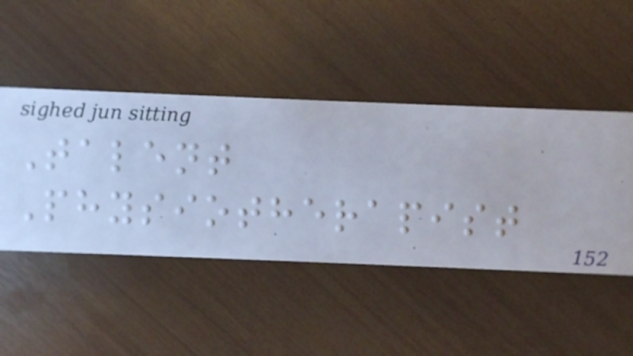Talent
Physiotherapist
